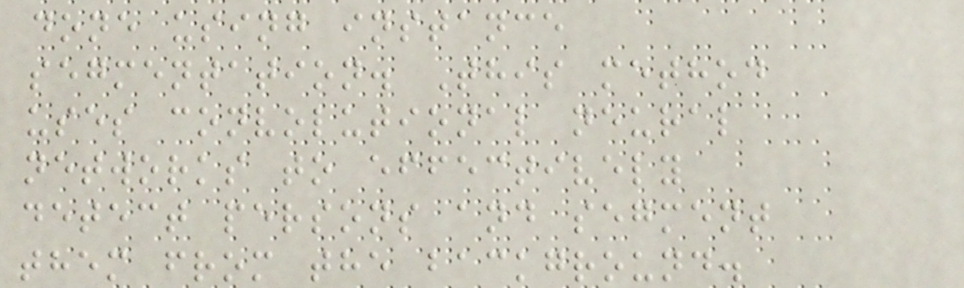done using instance
segmentation. This method
uses convolutional neural
networks to effectively
detect persons and segment
them from the background.
